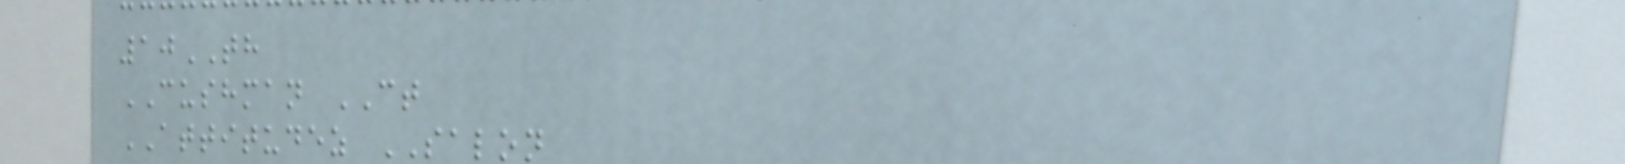10TH
CUSHMAN CT
ATTITUDEZ SALON
